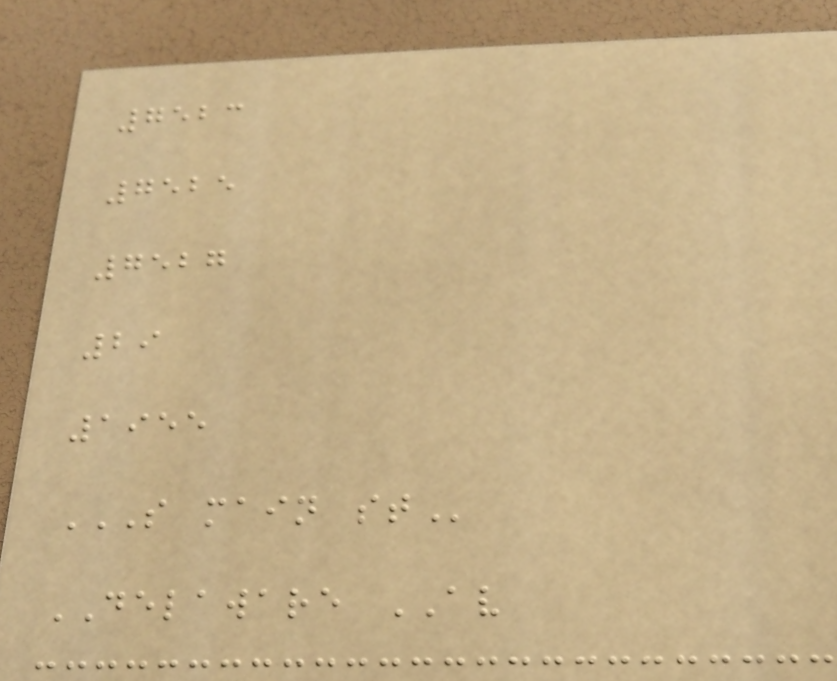7523
7525
7527
29
1955
S MAIN ST
DELAWARE AV
